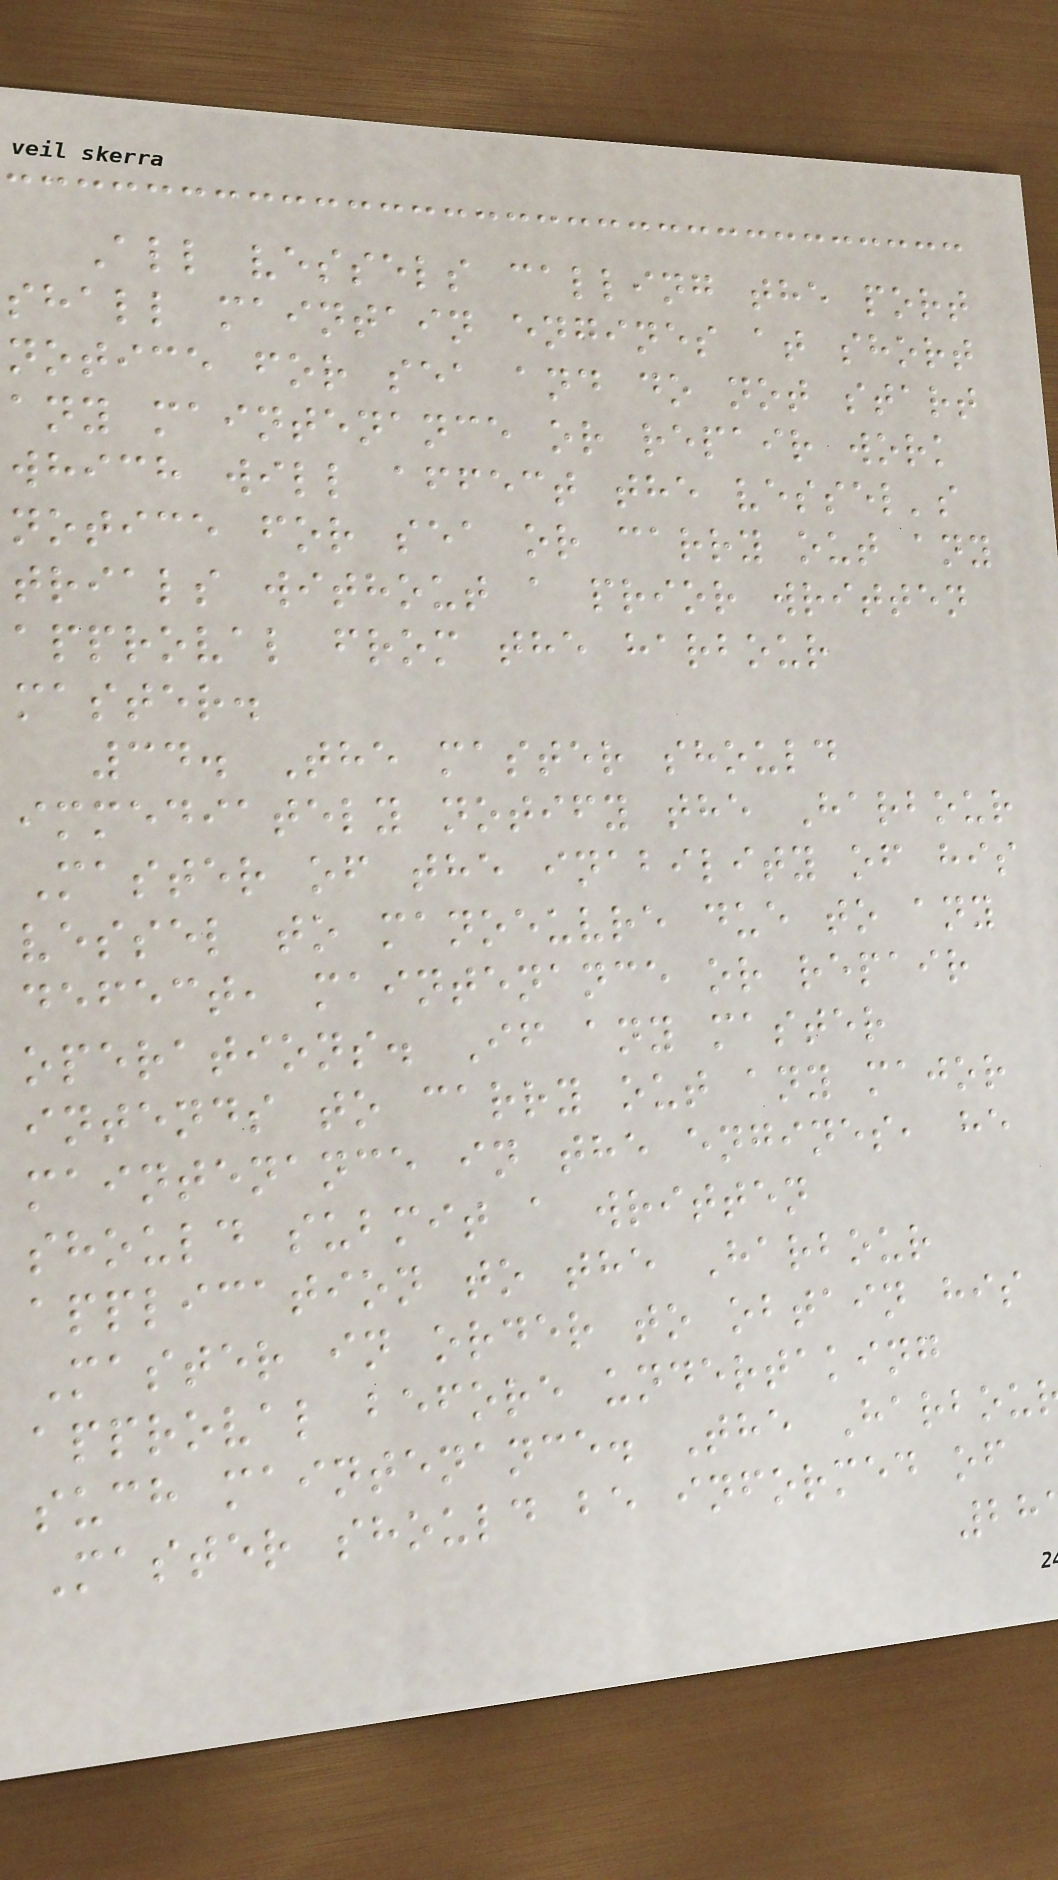All vessels calling the port
shall maintain engines at short
notice for sea and do not start
any maintenance or repair work
which will affect the vessel's
notice for sea or carry out any
trials without a prior written
approval from the harbour
master.
34. The master should
immediately notify the Harbour
Master of the inability of his
vessel to manoeuvre due to any
defect, maintenance or repair
operations. If any master
intends to carry out any major
maintenance in the engines, he
should submit a written
application to the Harbour
Master in order to obtain his
approval before undertaking
such maintenance. The Harbou
Master should be informed of
